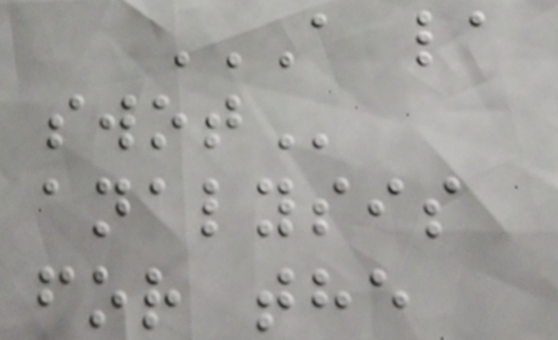A LA
SWOT
analysis
for the
